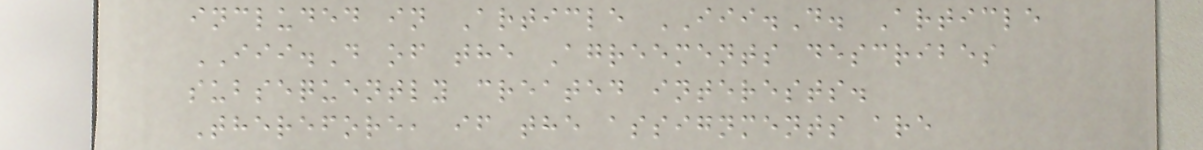included in Article III.D. Article
III.D of the Agreements describes
subsequently created interests.
Therefore, if the assignments are
